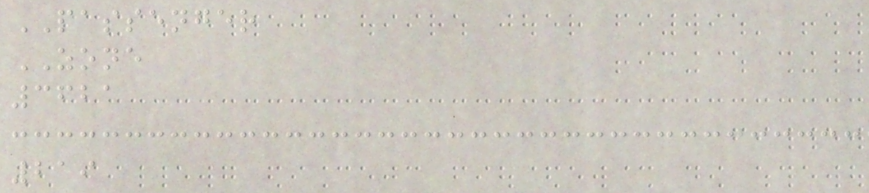PASSENGER
ZONE
3621
219
